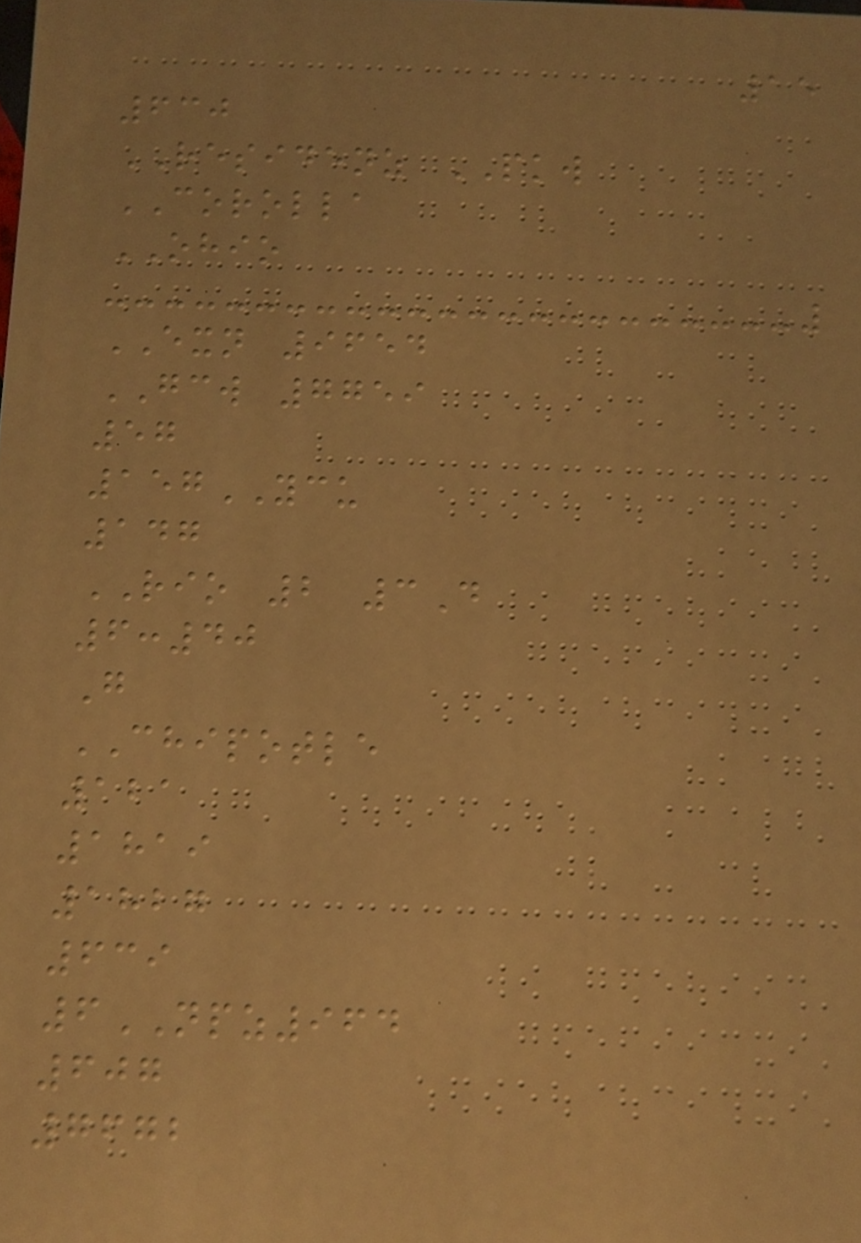15
630
RESIDENZ PKW
COROLLA
OHIO
EXN 9654
GCW 7759
57
157YCU
147
RIO 2 3D
6:40
G
CHIPOTLE
121
1819
1827
639
6NPZ964
607
7672
